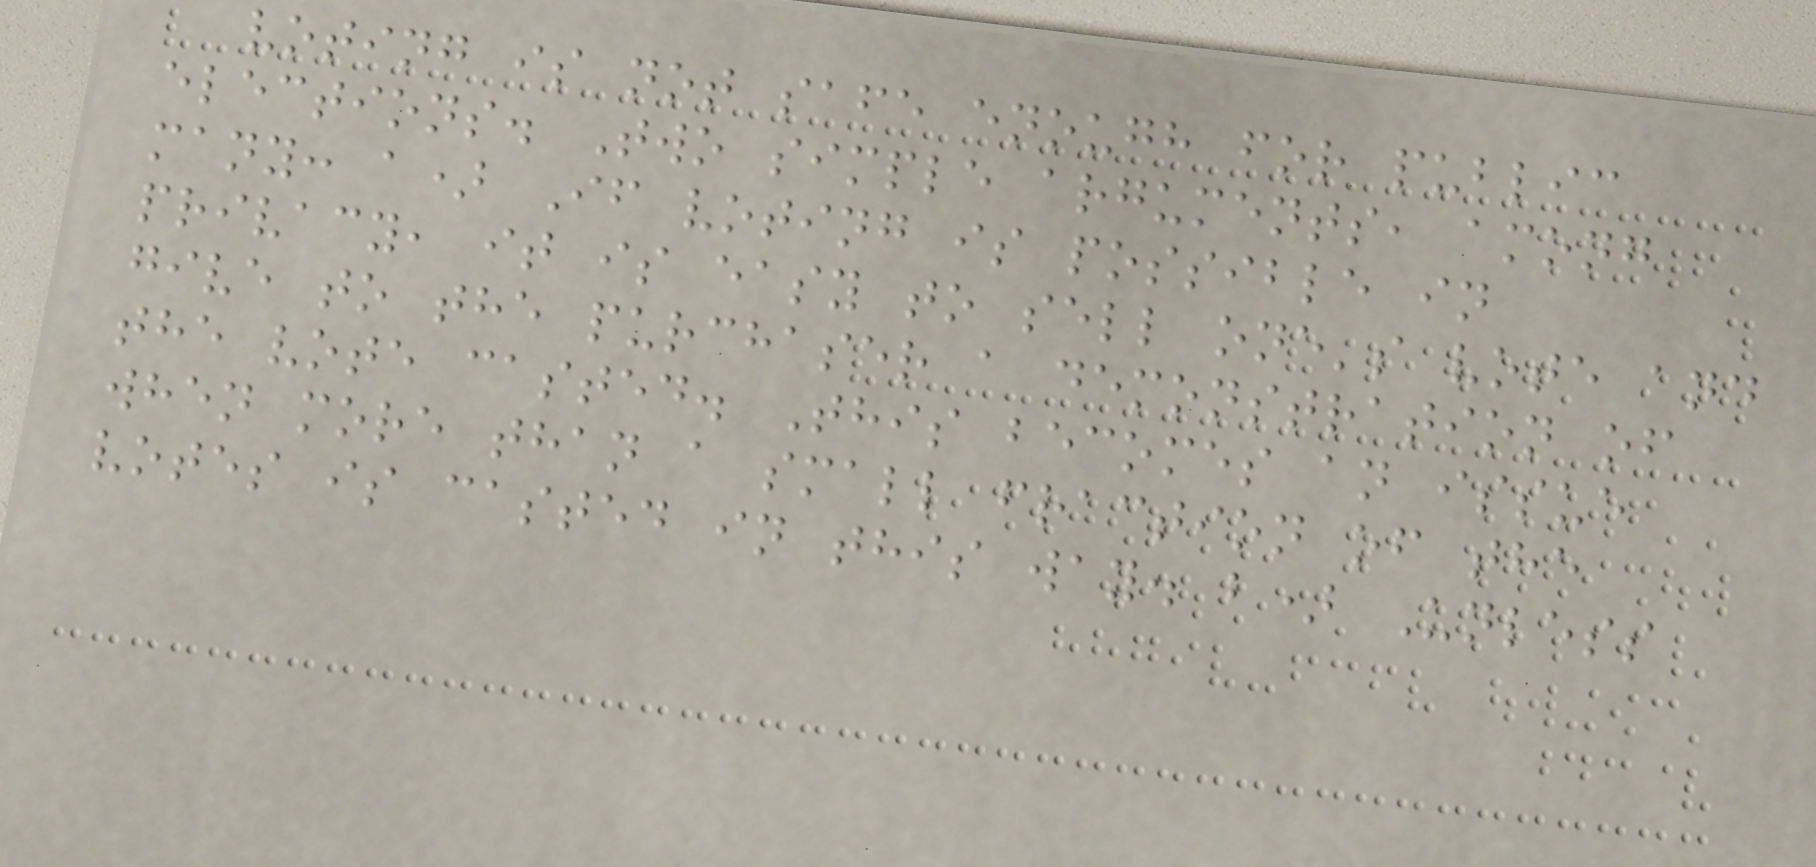voting is not safe enough for public
elections. Two simple arguments, among
many: a) If voting is possible in
privacy, it is easy to sell one's vote and
give to the purchaser a demonstration of
the vote casted. This becomes an issue
when more than a small fraction of the
votes is casted in this way. b) Unless
